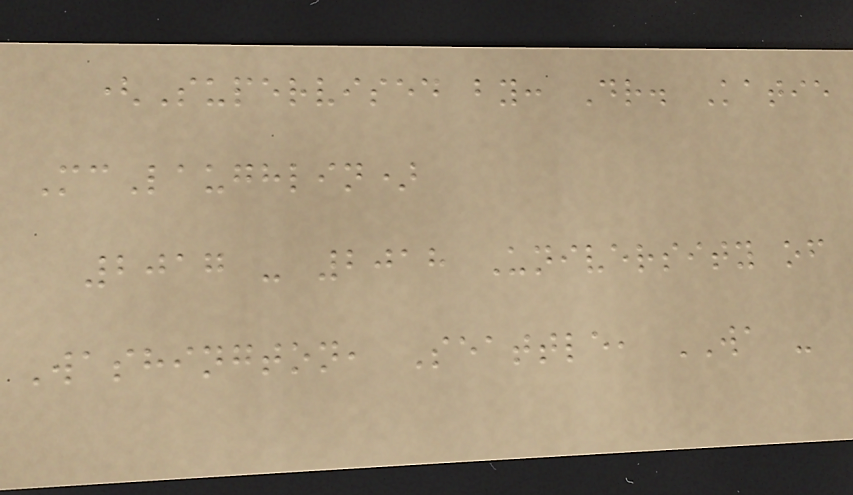(Supervised by: Dr. Katie
McLaughlin)
2017 - 2018 University of
Washington, Seattle, WA -
